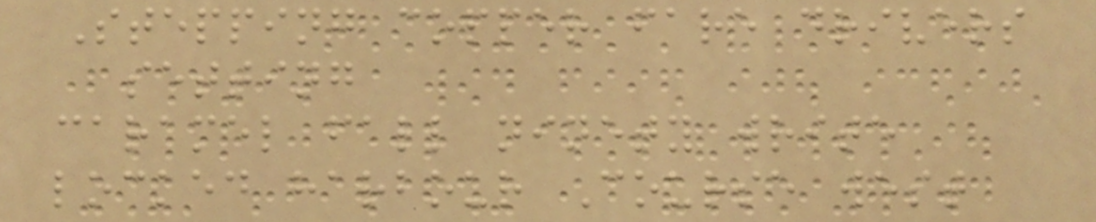Stepping copper fare drivers
setting
caramel fall ninety write
locked harbour Course west
